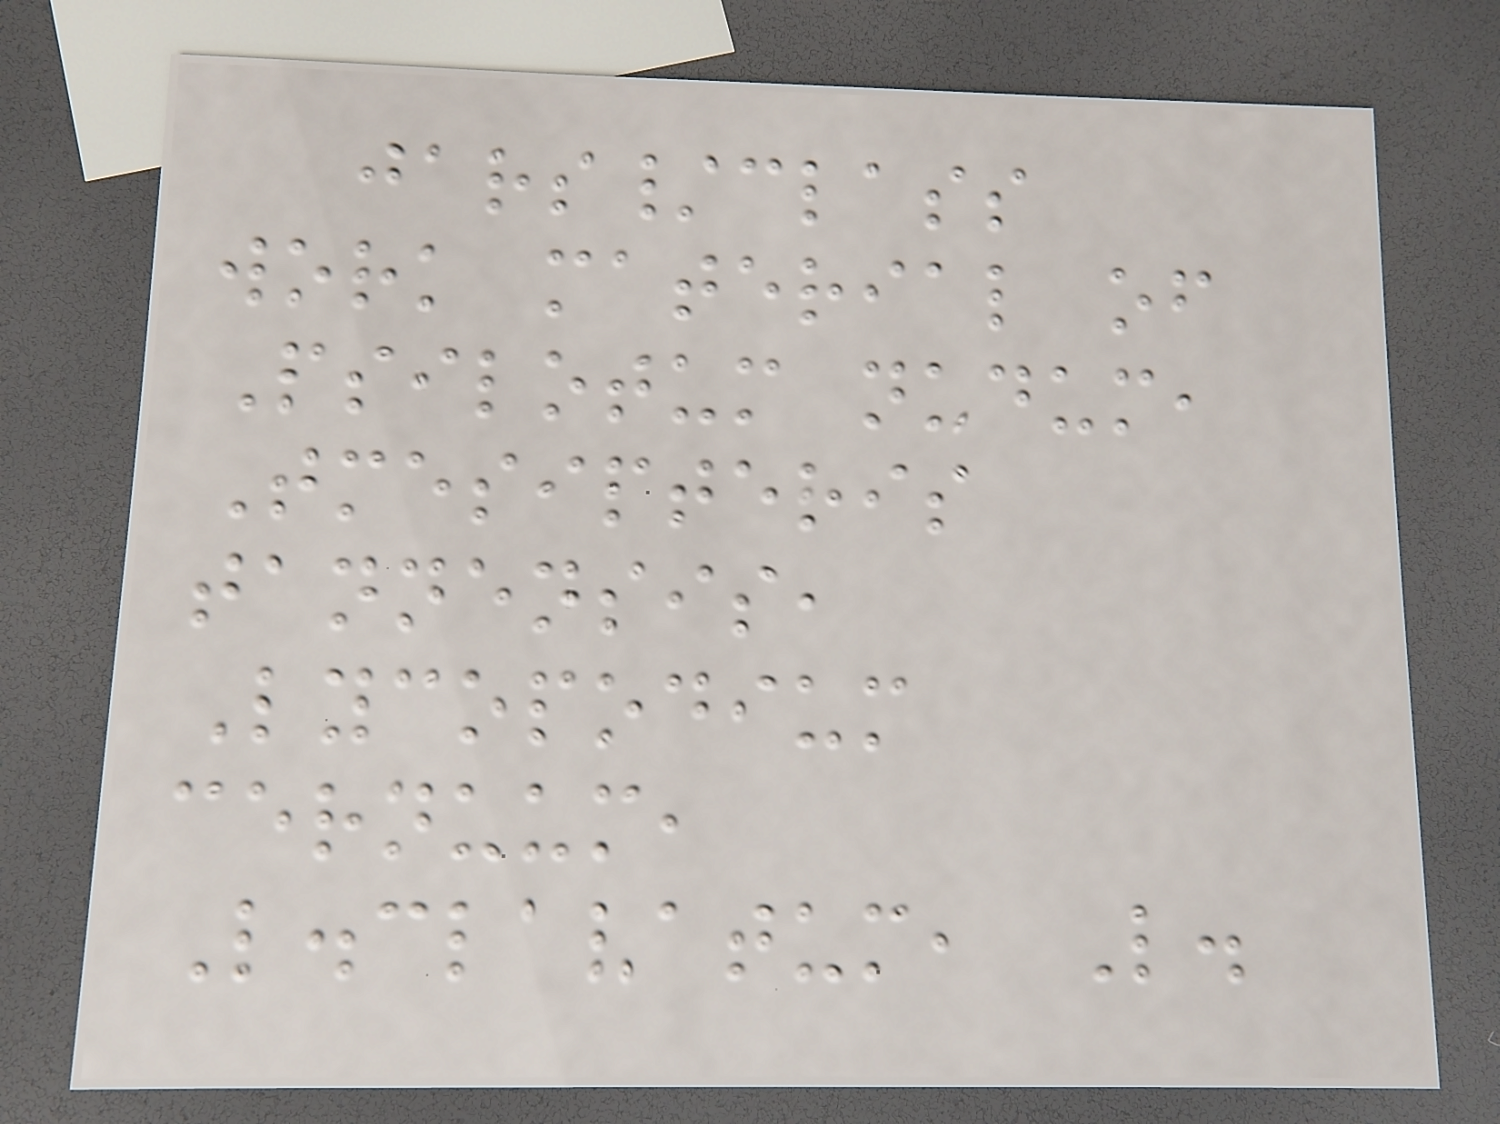jars/class
work material of
Psilotum nudum,
Tmesipteris
tannensis,
Lycopodium
cernuum,
L.clavatum, L.
